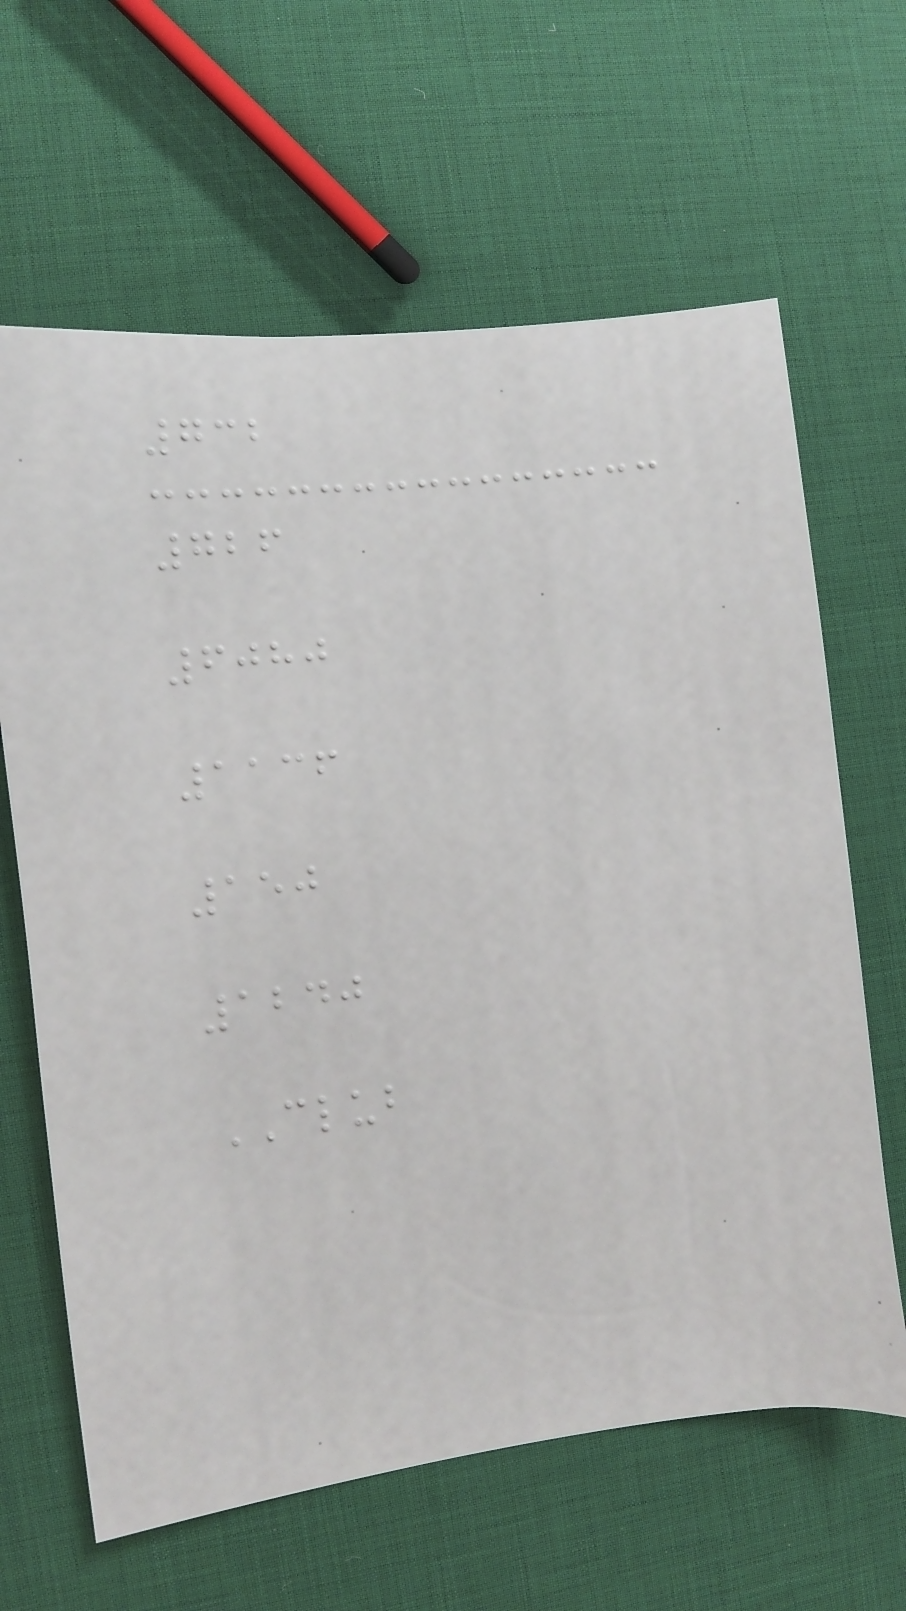732
726
6080
1136
150
1240
CLUB
